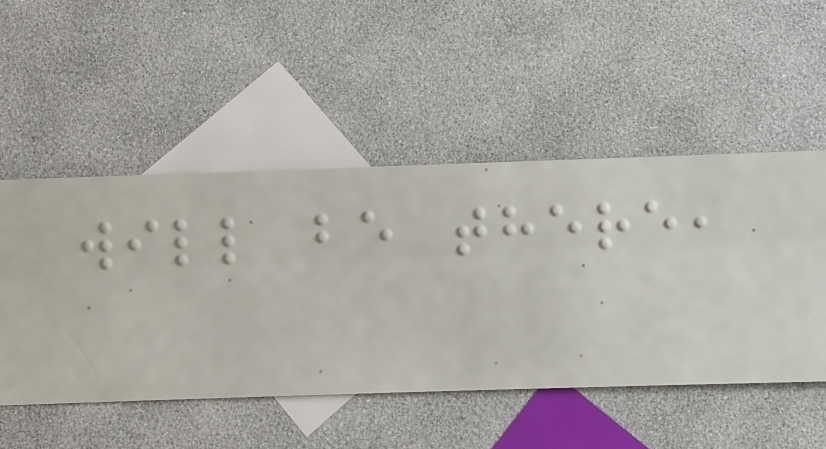will be there,
